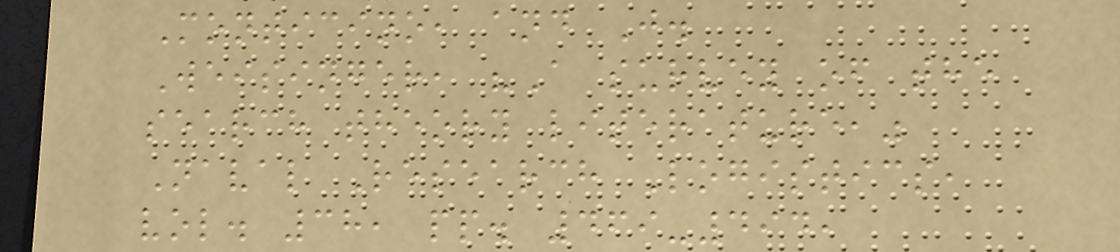Monticino, and J.
Weisinger, "A survey of the
search theory literature,"
Naval Research Logistics,
vol. 38, pp. 469-494,
